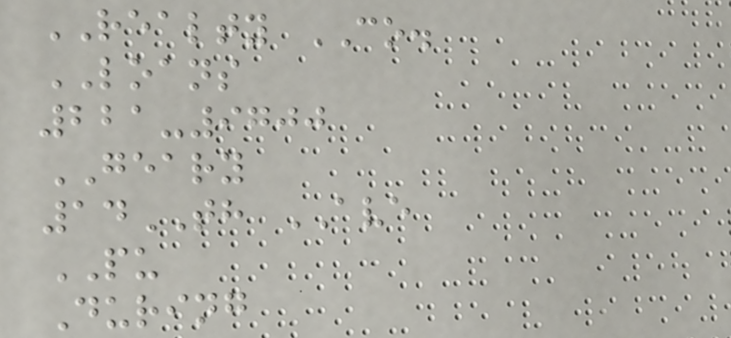REALTY CO.
LOANS
221-9700
GEARY
14TH AVE
PU
During
